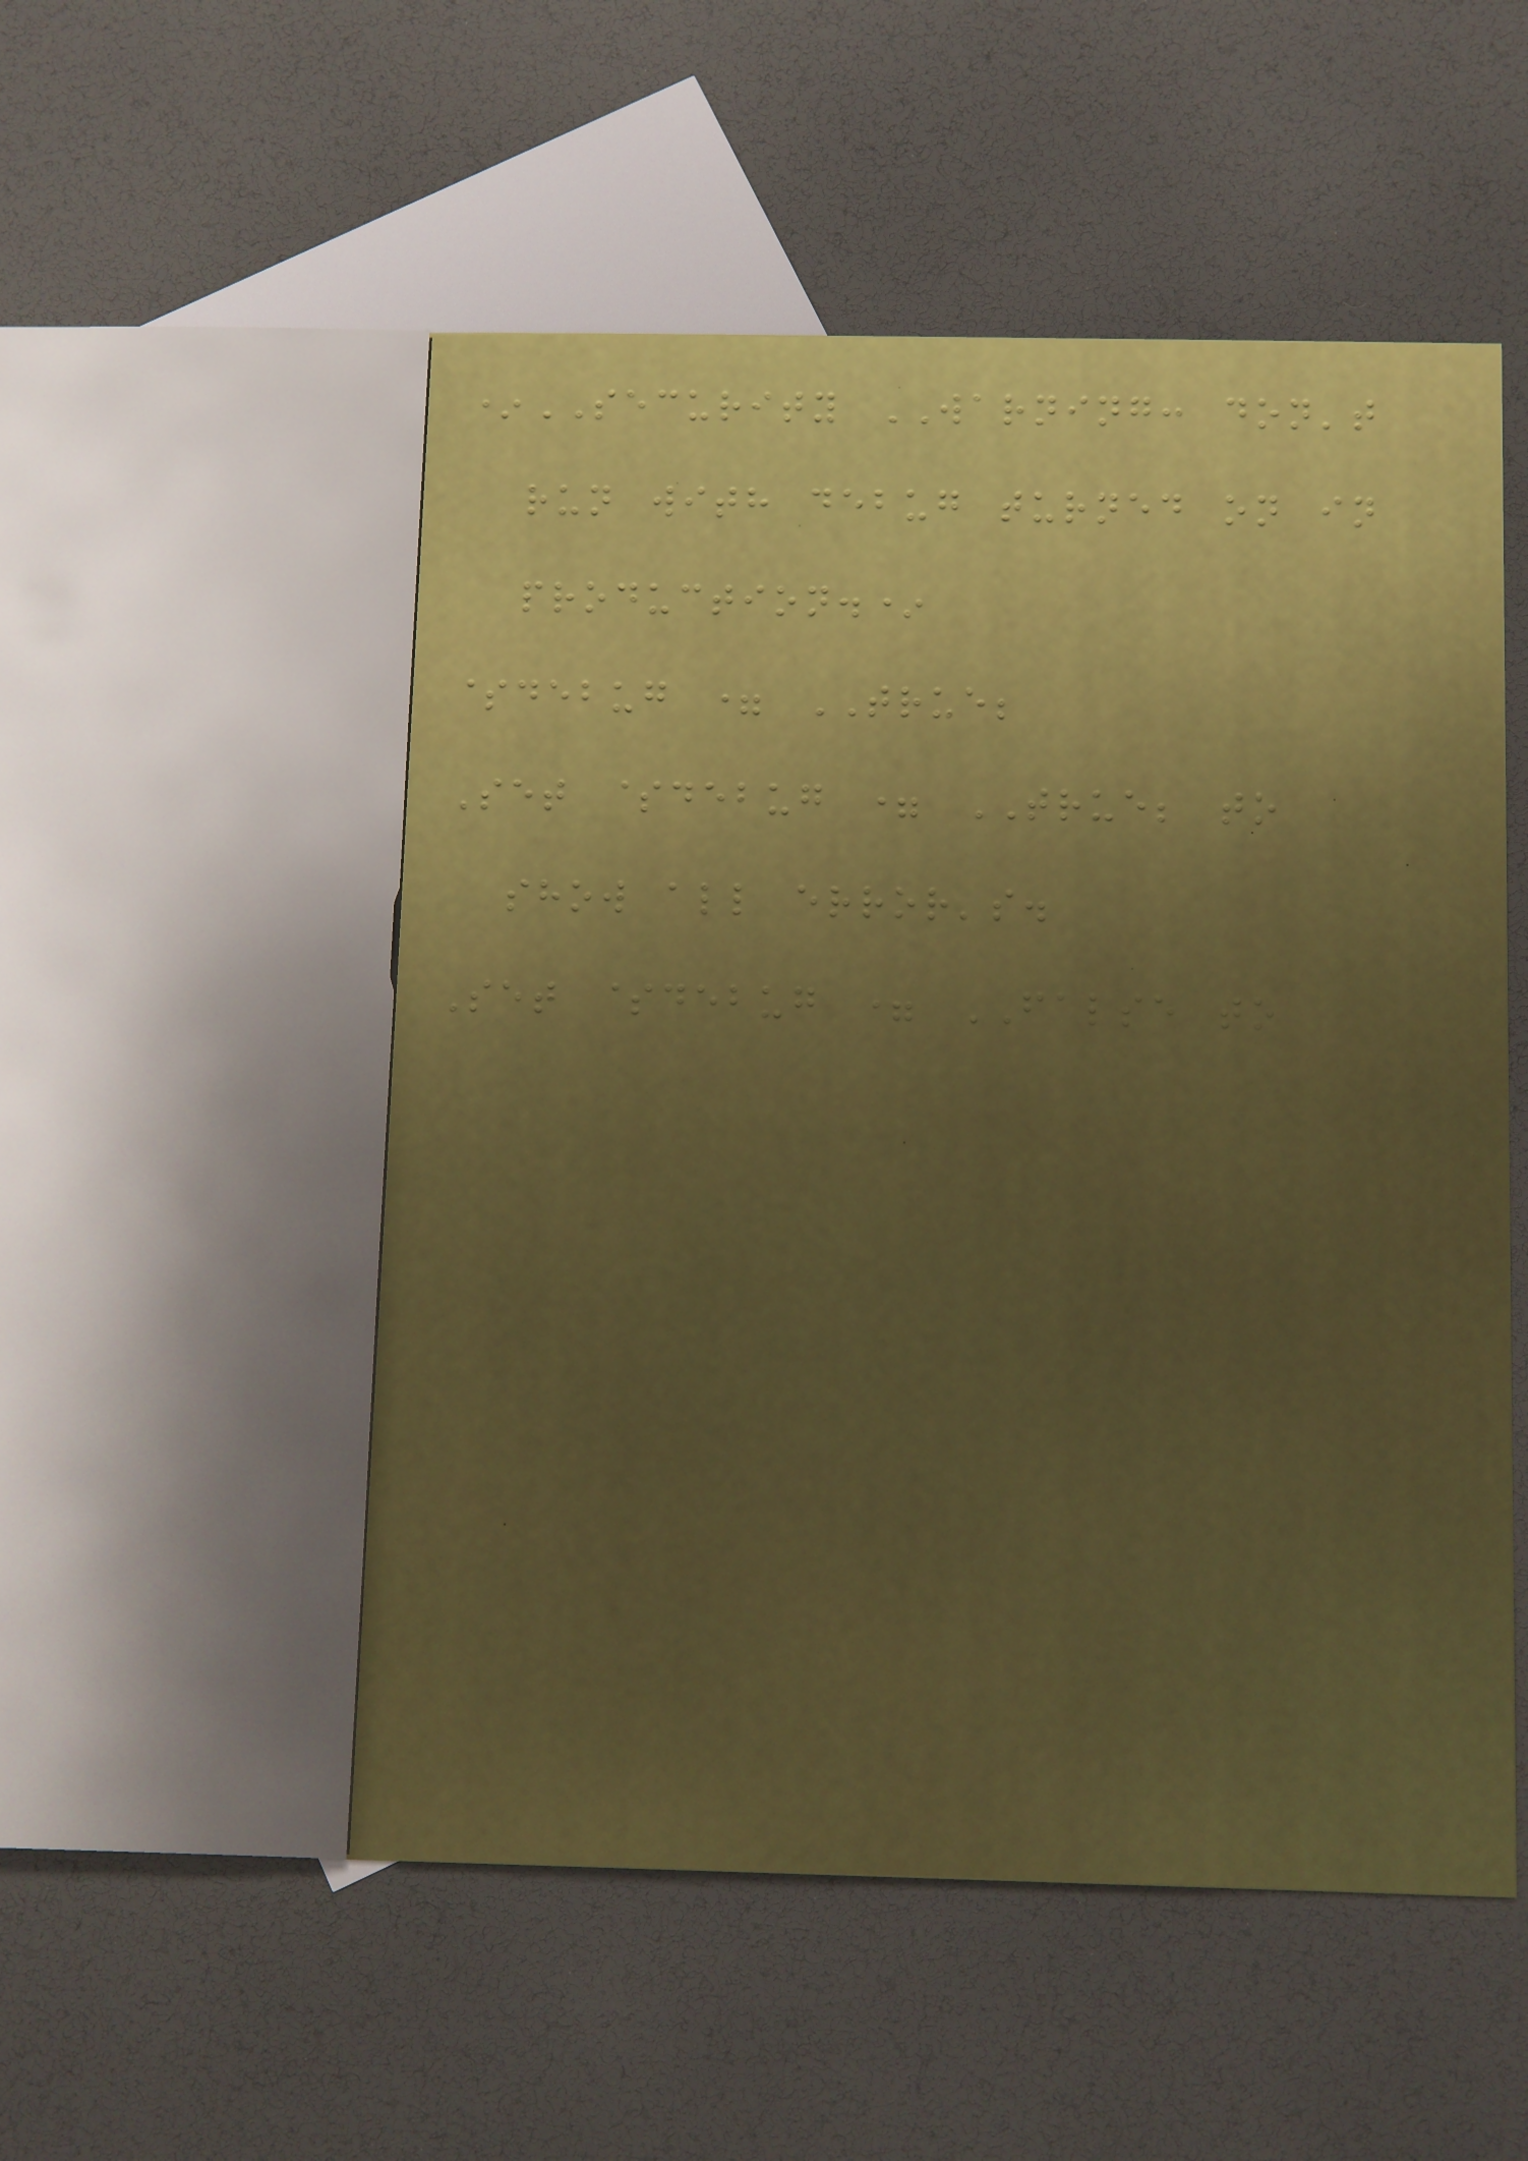*SECURITY WARNING: don't
run with debug turned on in
production.*
$debug = TRUE;
Set $debug = TRUE; to
show all error's.
Set $debug = FALSE to
